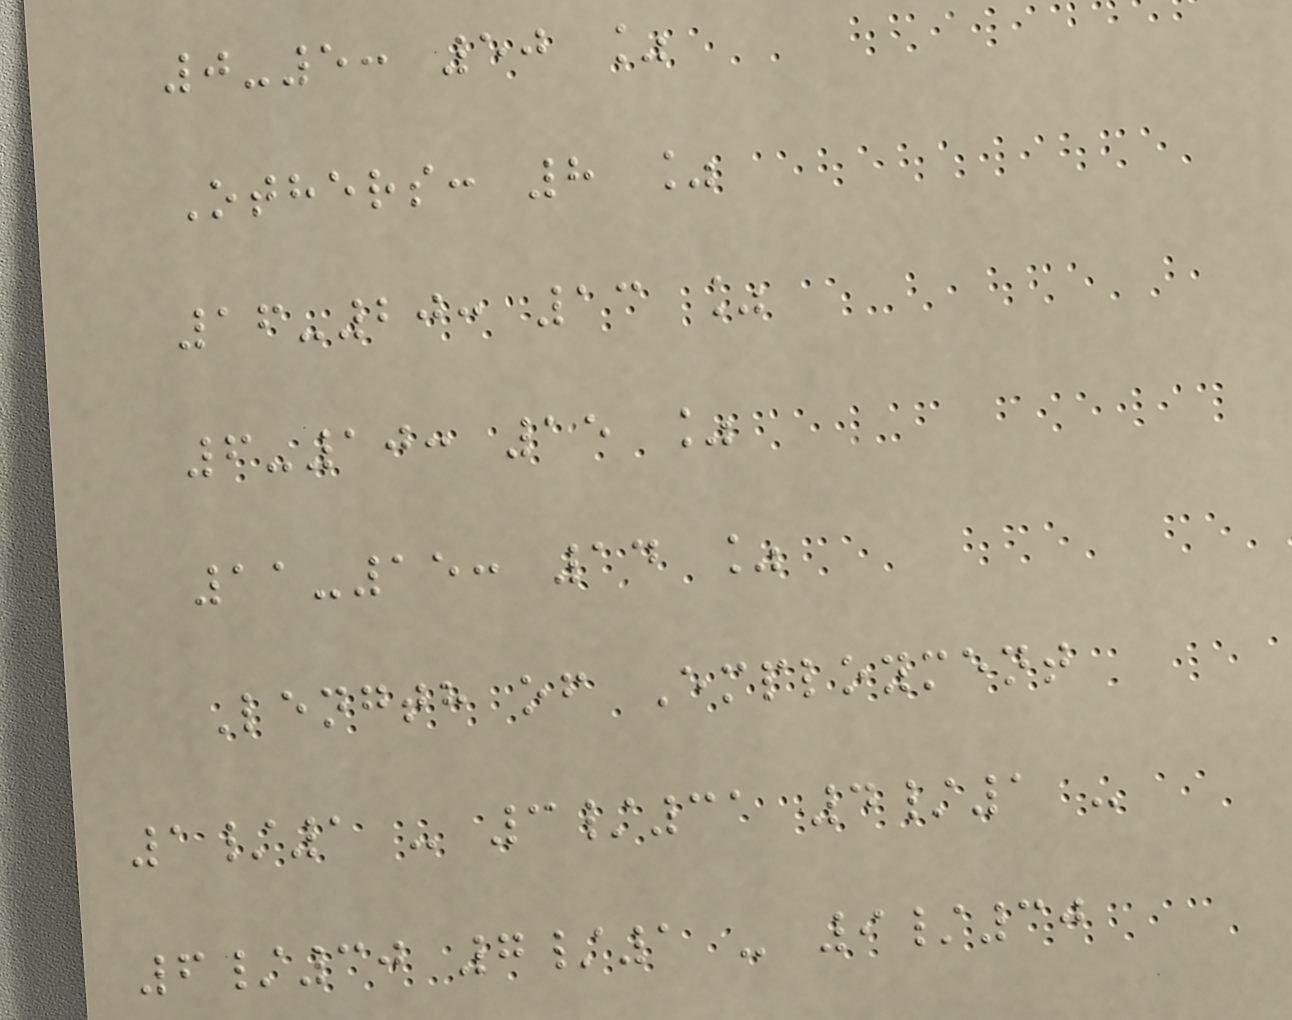0-5: 50 %
Others: 8 %
16-20: 13 %
6-10: 15 %
11-15: 14 %
Length of Employment
1/1 - 3/31 4/1 -
6/30 7/1 - 9/30
